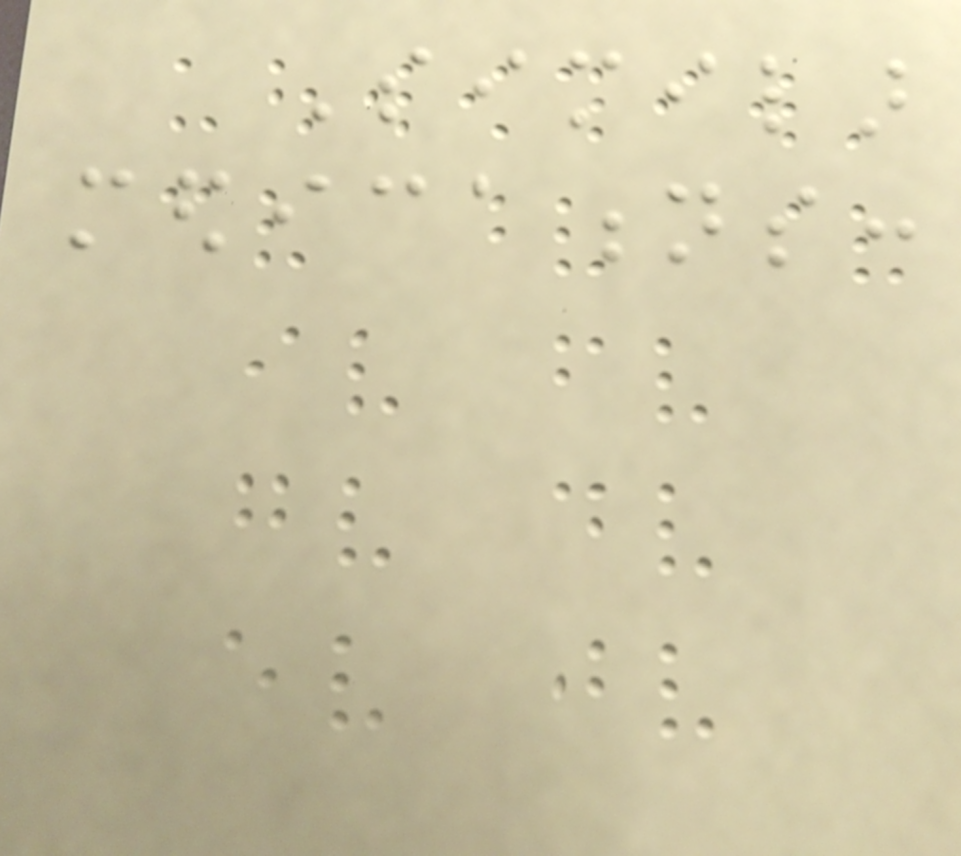Similar
medications:
